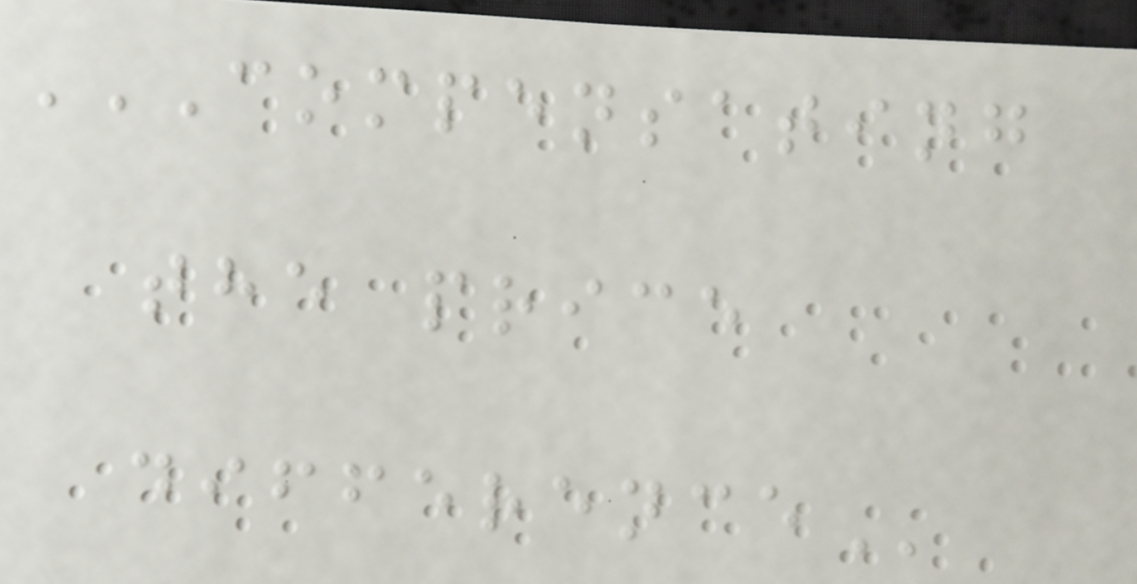COMPENSATING
THE PRICE
DIFFERENCE
